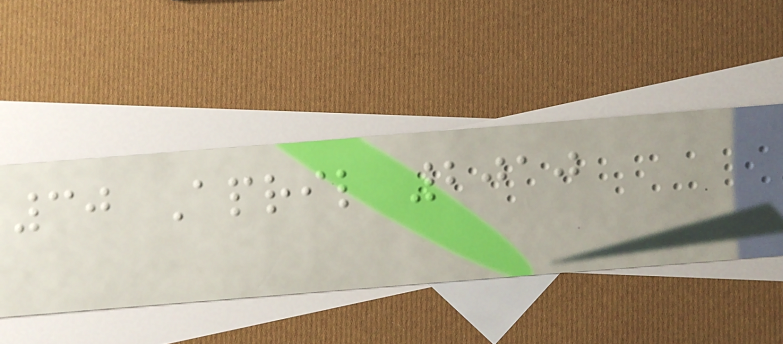30 April 2010
